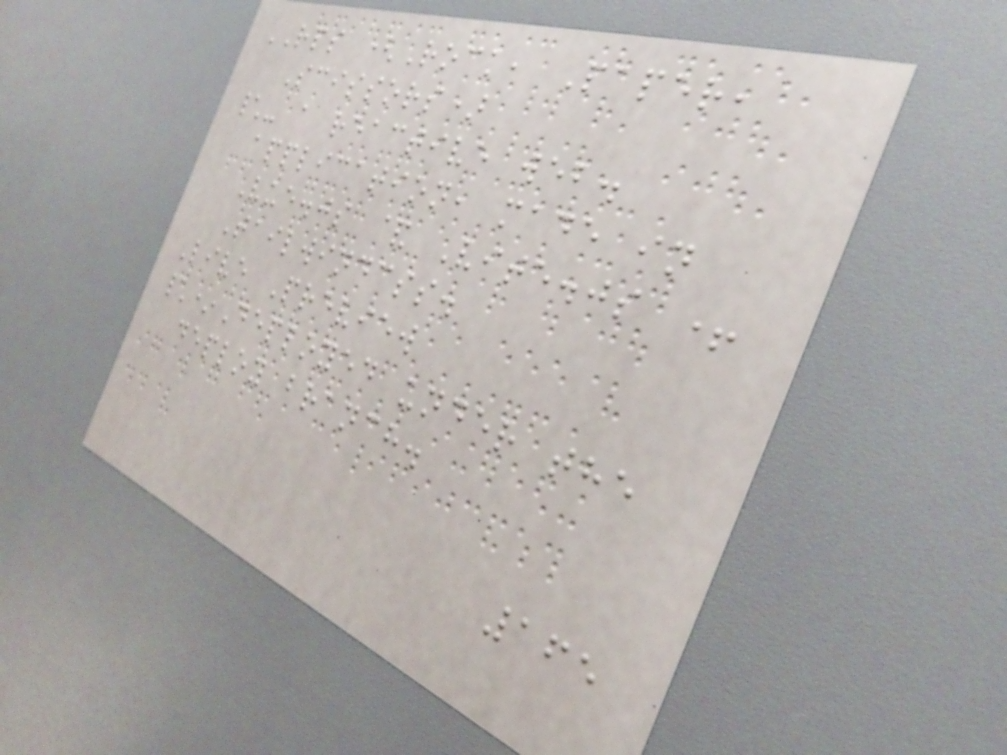RPS (Rock, Paper,
Scissors)
\- a reactive web.
application, made in
Vue.js & Vite.js +
Tailwindcss.
Live Preview
\*Deployed under the
deploy branch.
165
